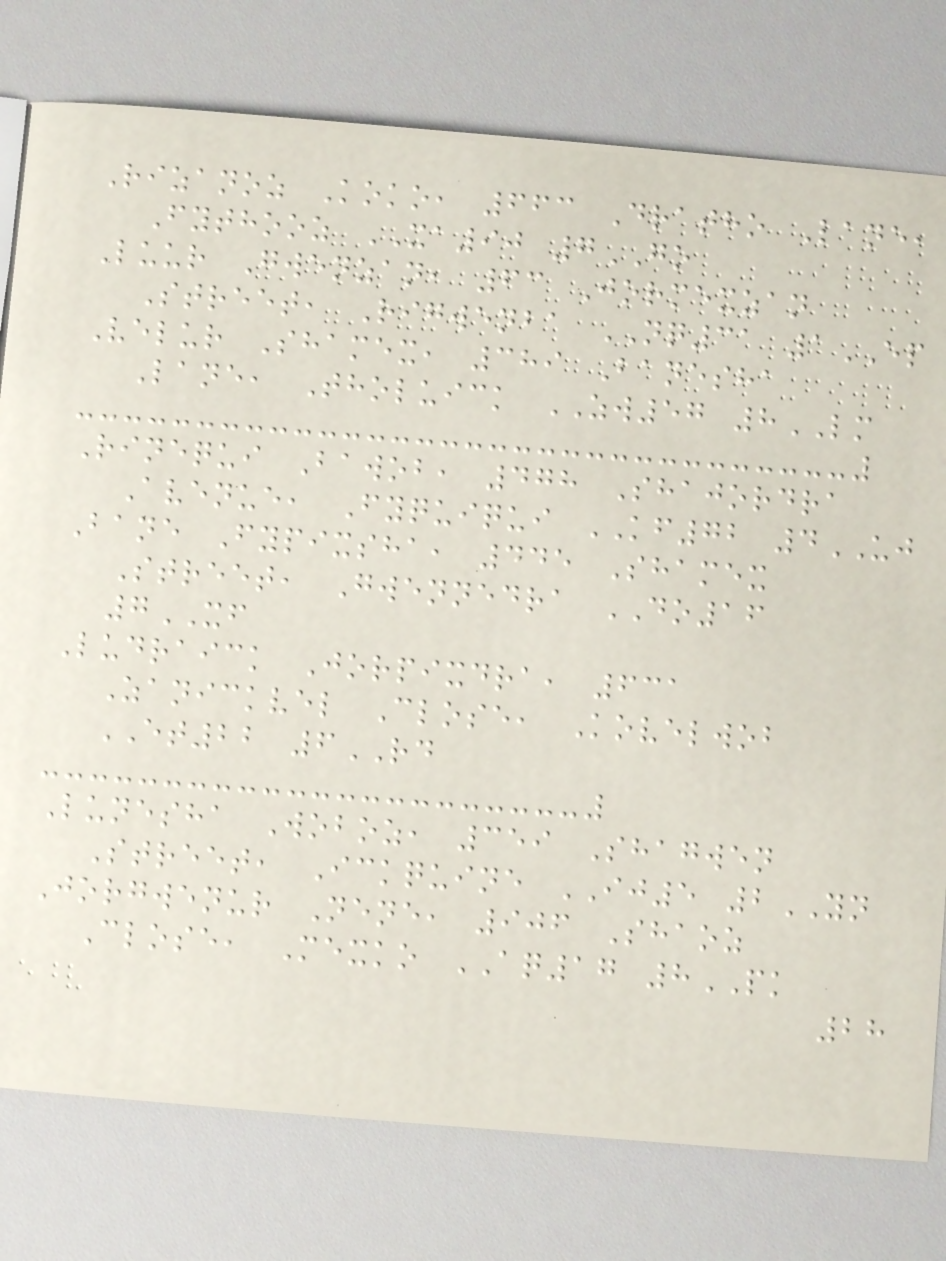Rizanoz Koko, 663 Dratho Lane,
Fythooz XA90 7GO
Luur Gwenzan, 63 Jormexzan
Street, Rigwenba NQ31 1EP
Velur Shamex, 389 Banesha
Lane, Tholuick ZW57 8LM
Rinequi Bawob, 478 Shajordra
Avenue, Fyquiqui KF72 4UJ
Bane Fypixsha, 445 Shamex
Street, Gwennedra DO16
7XF
Ludraick Jorpixdra, 631
Zanickvel Close, Kovelwob
ET22 6RD
Lunesha Woboz, 359 Shagwen
Street, Ickquine IJ5 2YN
Jorgwenur Nene, 906 Shaoz
Close, Mexko AQ17 8PK
28
